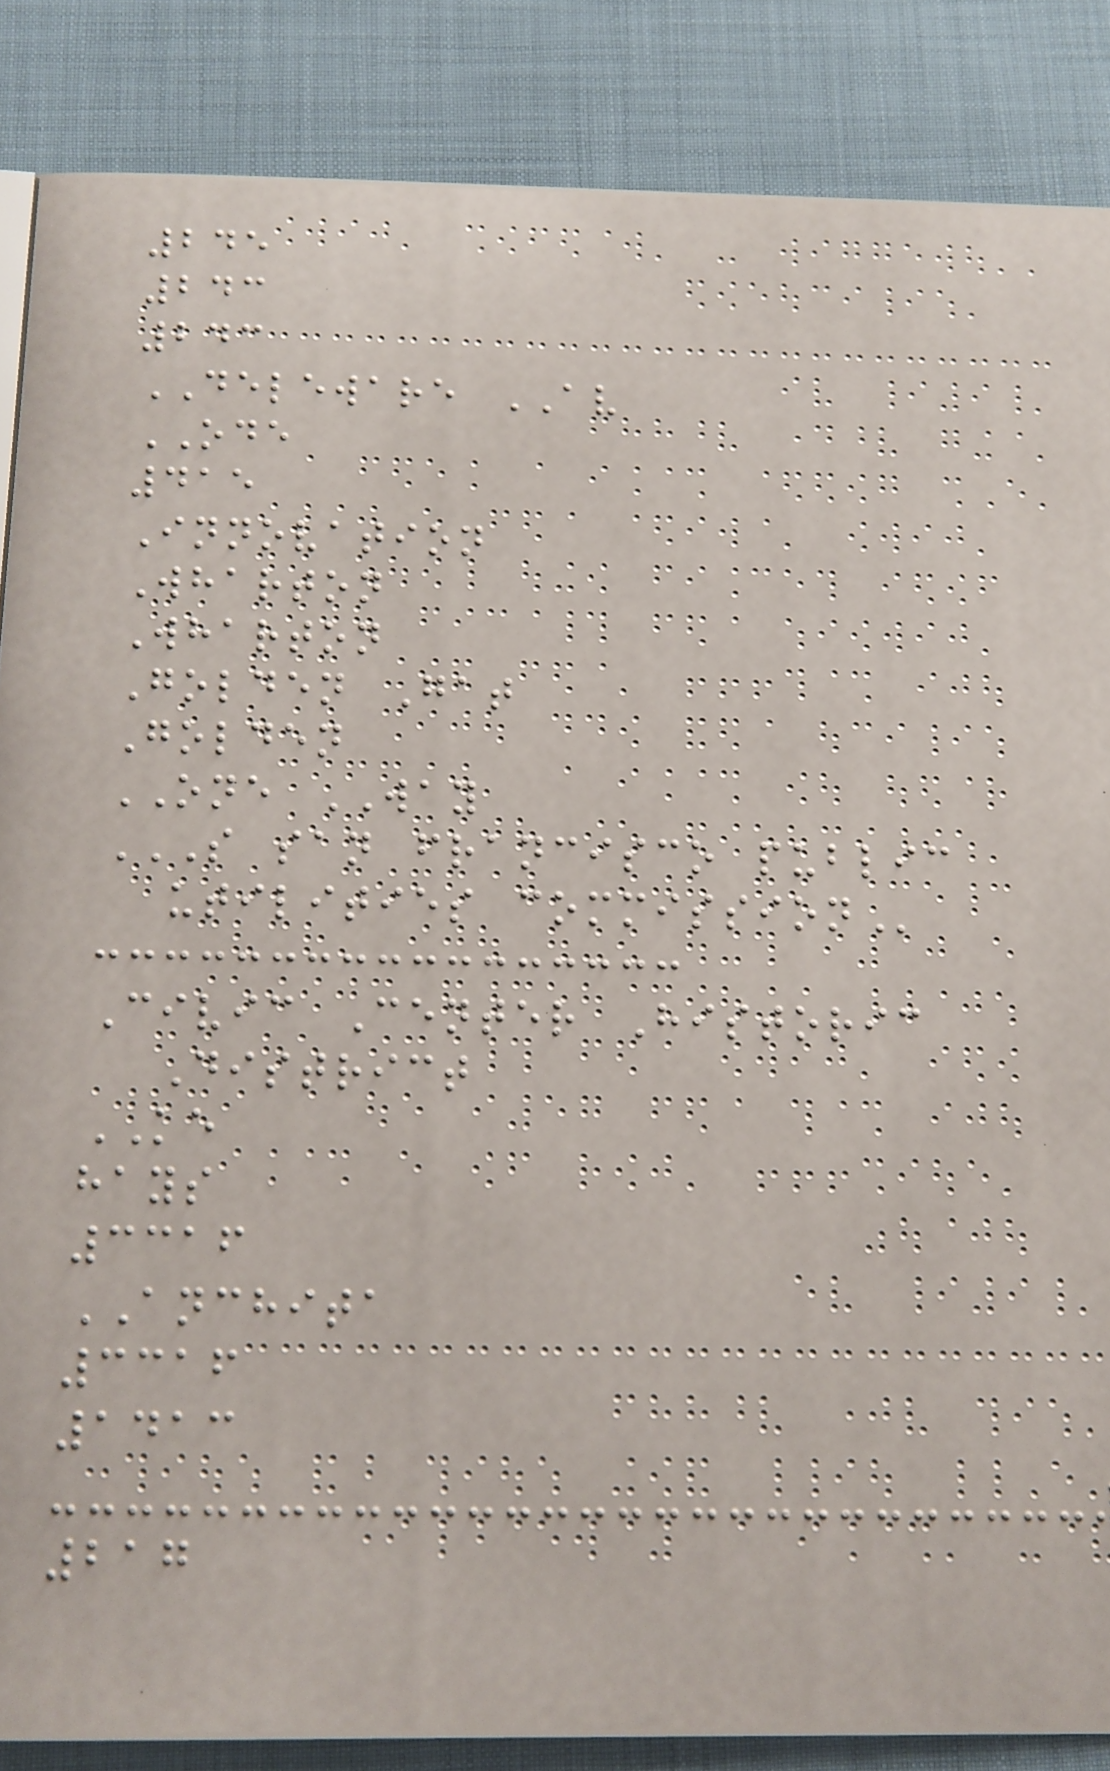245
243
243
DELEWARE AV
ODE
415
Innovation
Wharton
Wharton
Golden Gat
Golden
ONE WAY
S SAN FRANCISCO PUBLIC
UTILITIES COMMISSION
Civic Center Historic
District
KE
hays
3316
ANCHITA
3316
1413
217
